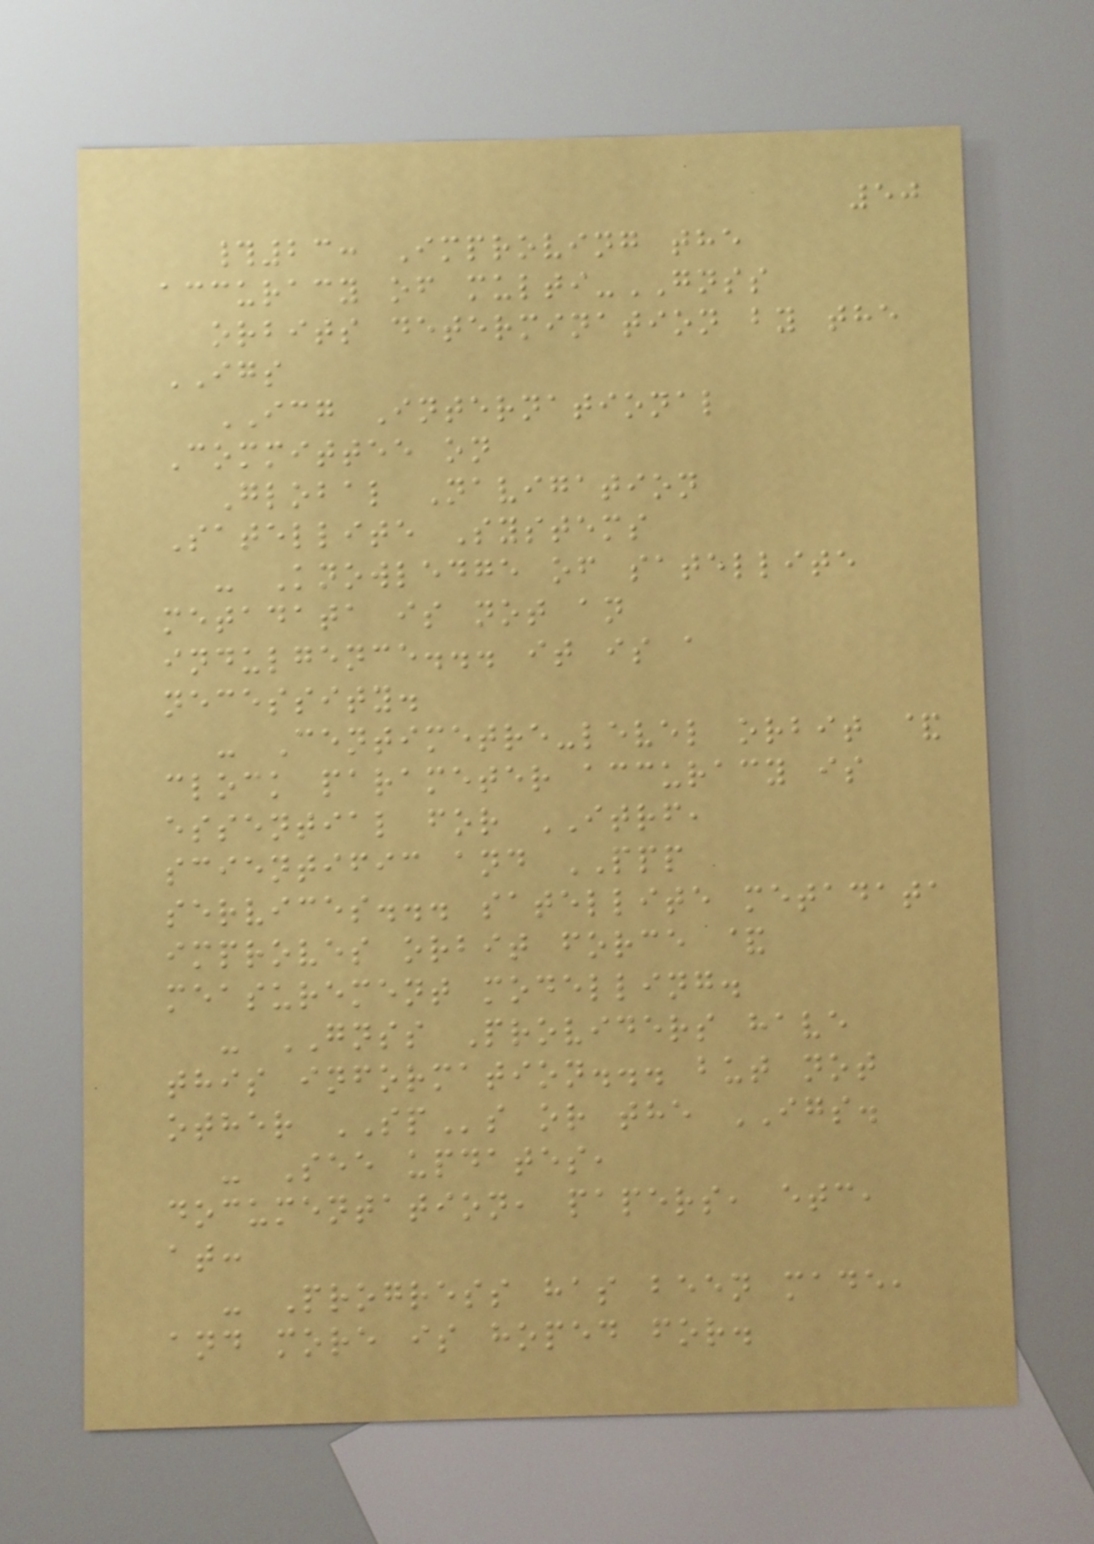50
#23: Improving the
accuracy of multi-GNSS
orbits determination by the
IGS
ICG International
Committee on
Global Navigation
Satellite Systems
- Knowledge of satellite
metadata is not an
indulgence... it is a
necessity.
- Centimetre-level orbit &
clock parameter accuracy is
essential for ITRF,
scientific and PPP
services... satellite metadata
improves orbit force &
measurement modelling.
- GNSS Providers have
this information... but not
other SPs or the IGS.
- See updates,
documentation, papers, etc,
at:
- Progress has been made,
and more is hoped for.
